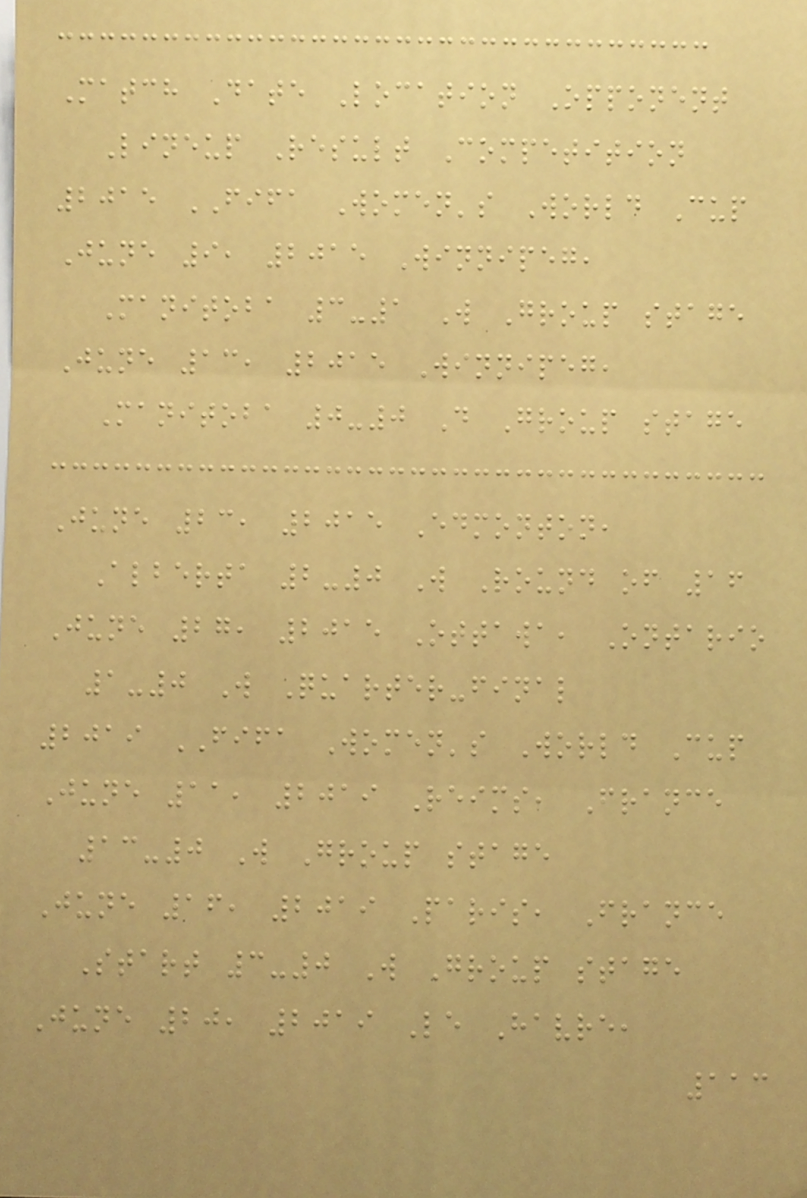Match Date Location Opponent
Lineup Result Competition
2015 FIFA Women's World Cup
June 9, 2015 Winnipeg,
Manitoba 3-1 W Group stage
June 13, 2015 Winnipeg,
Manitoba 0-0 D Group stage
June 23, 2015 Edmonton,
Alberta 2-0 W Round of 16
June 27, 2015 Ottawa, Ontario
1-0 W Quarter-final
2019 FIFA Women's World Cup
June 11, 2019 Reims, France
13-0 W Group stage
June 16, 2019 Paris, France
Start 3-0 W Group stage
June 20, 2019 Le Havre,
113
